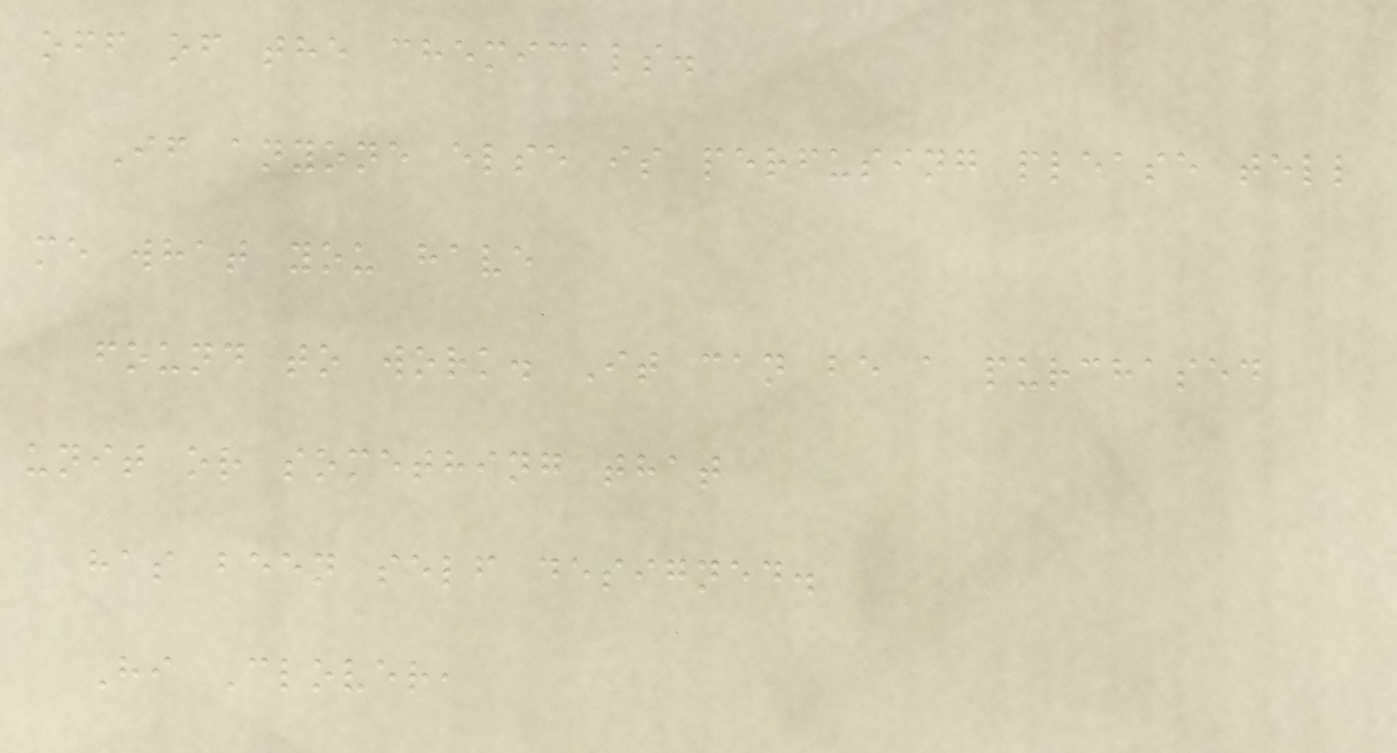off of the chemicals.
If anyone else is perfusing please tell
me what you have
found to work. It can be a purchased
unit or something that
has been self designed.
Hi Clover,
